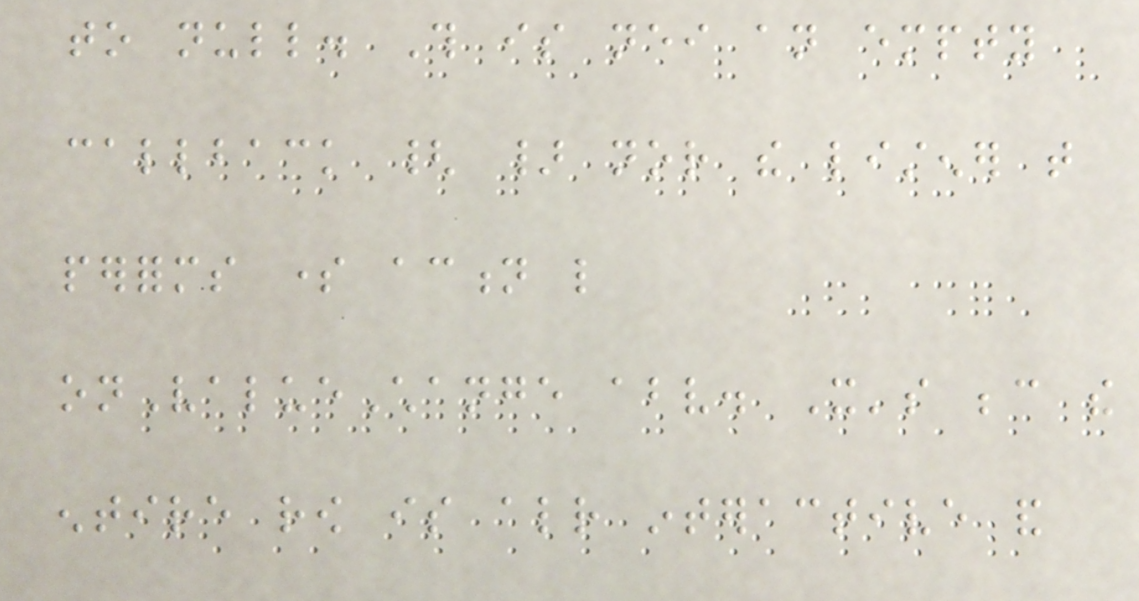to null. This is neither an empty
callback { } nor the listener that
performs some action like
onValueChange above. It's because the
entire row is already interactive and
